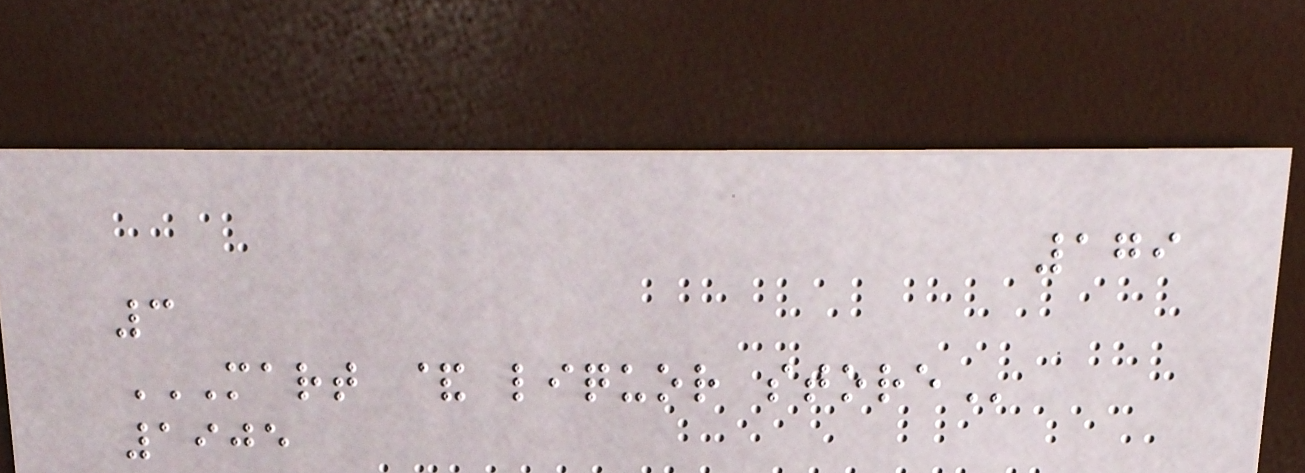179
3
MART & LIQUOR STORE
1905
